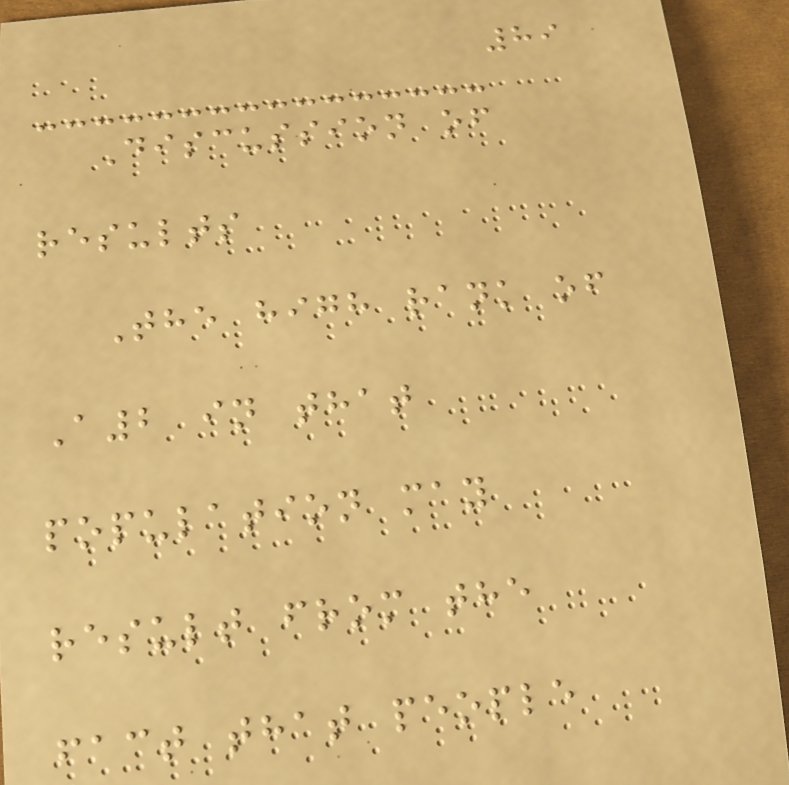89
Discussion of
results
The high rank of
A2 in that
population may
result from the
fact that people
